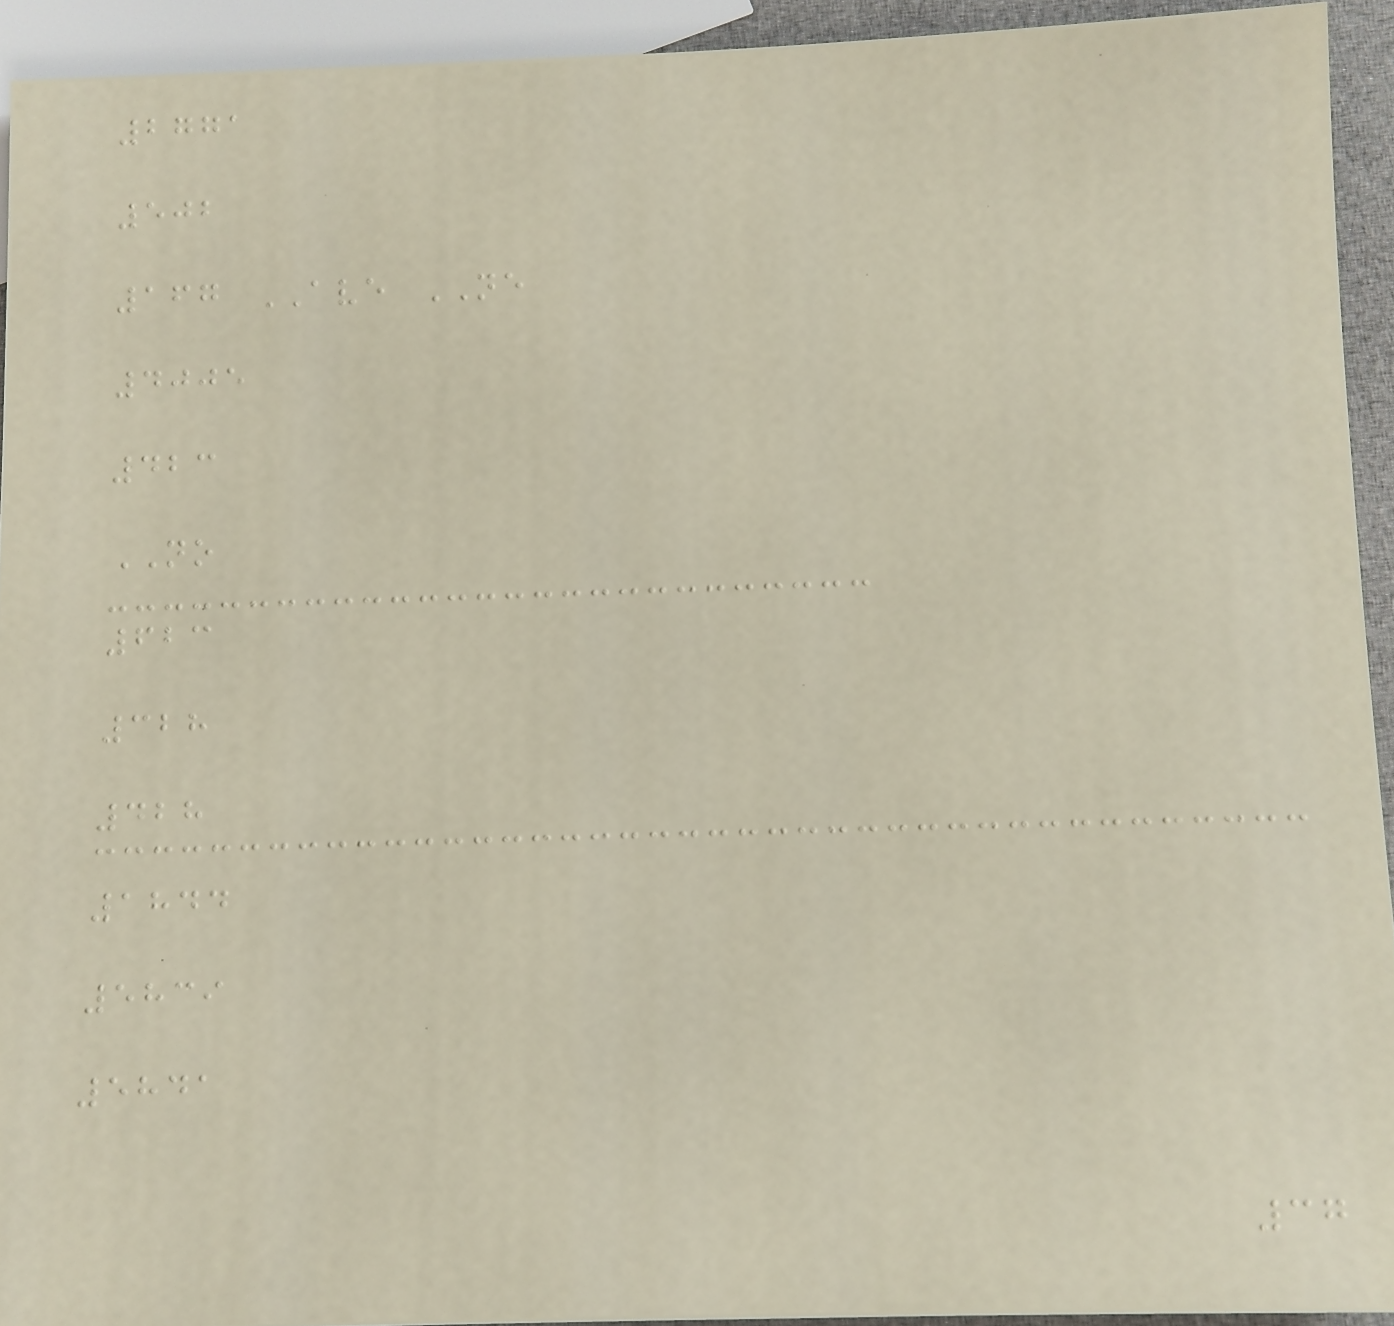2771
502
167 AVE NE
4005
423
NO
623
328
428
1844
5839
5841
37
